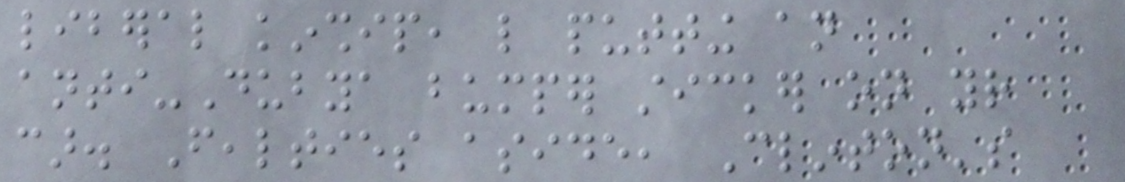liberal kinship, like putting an
anti-Dubya bumper sticker on your
car. Fealties aside, Clinton's
